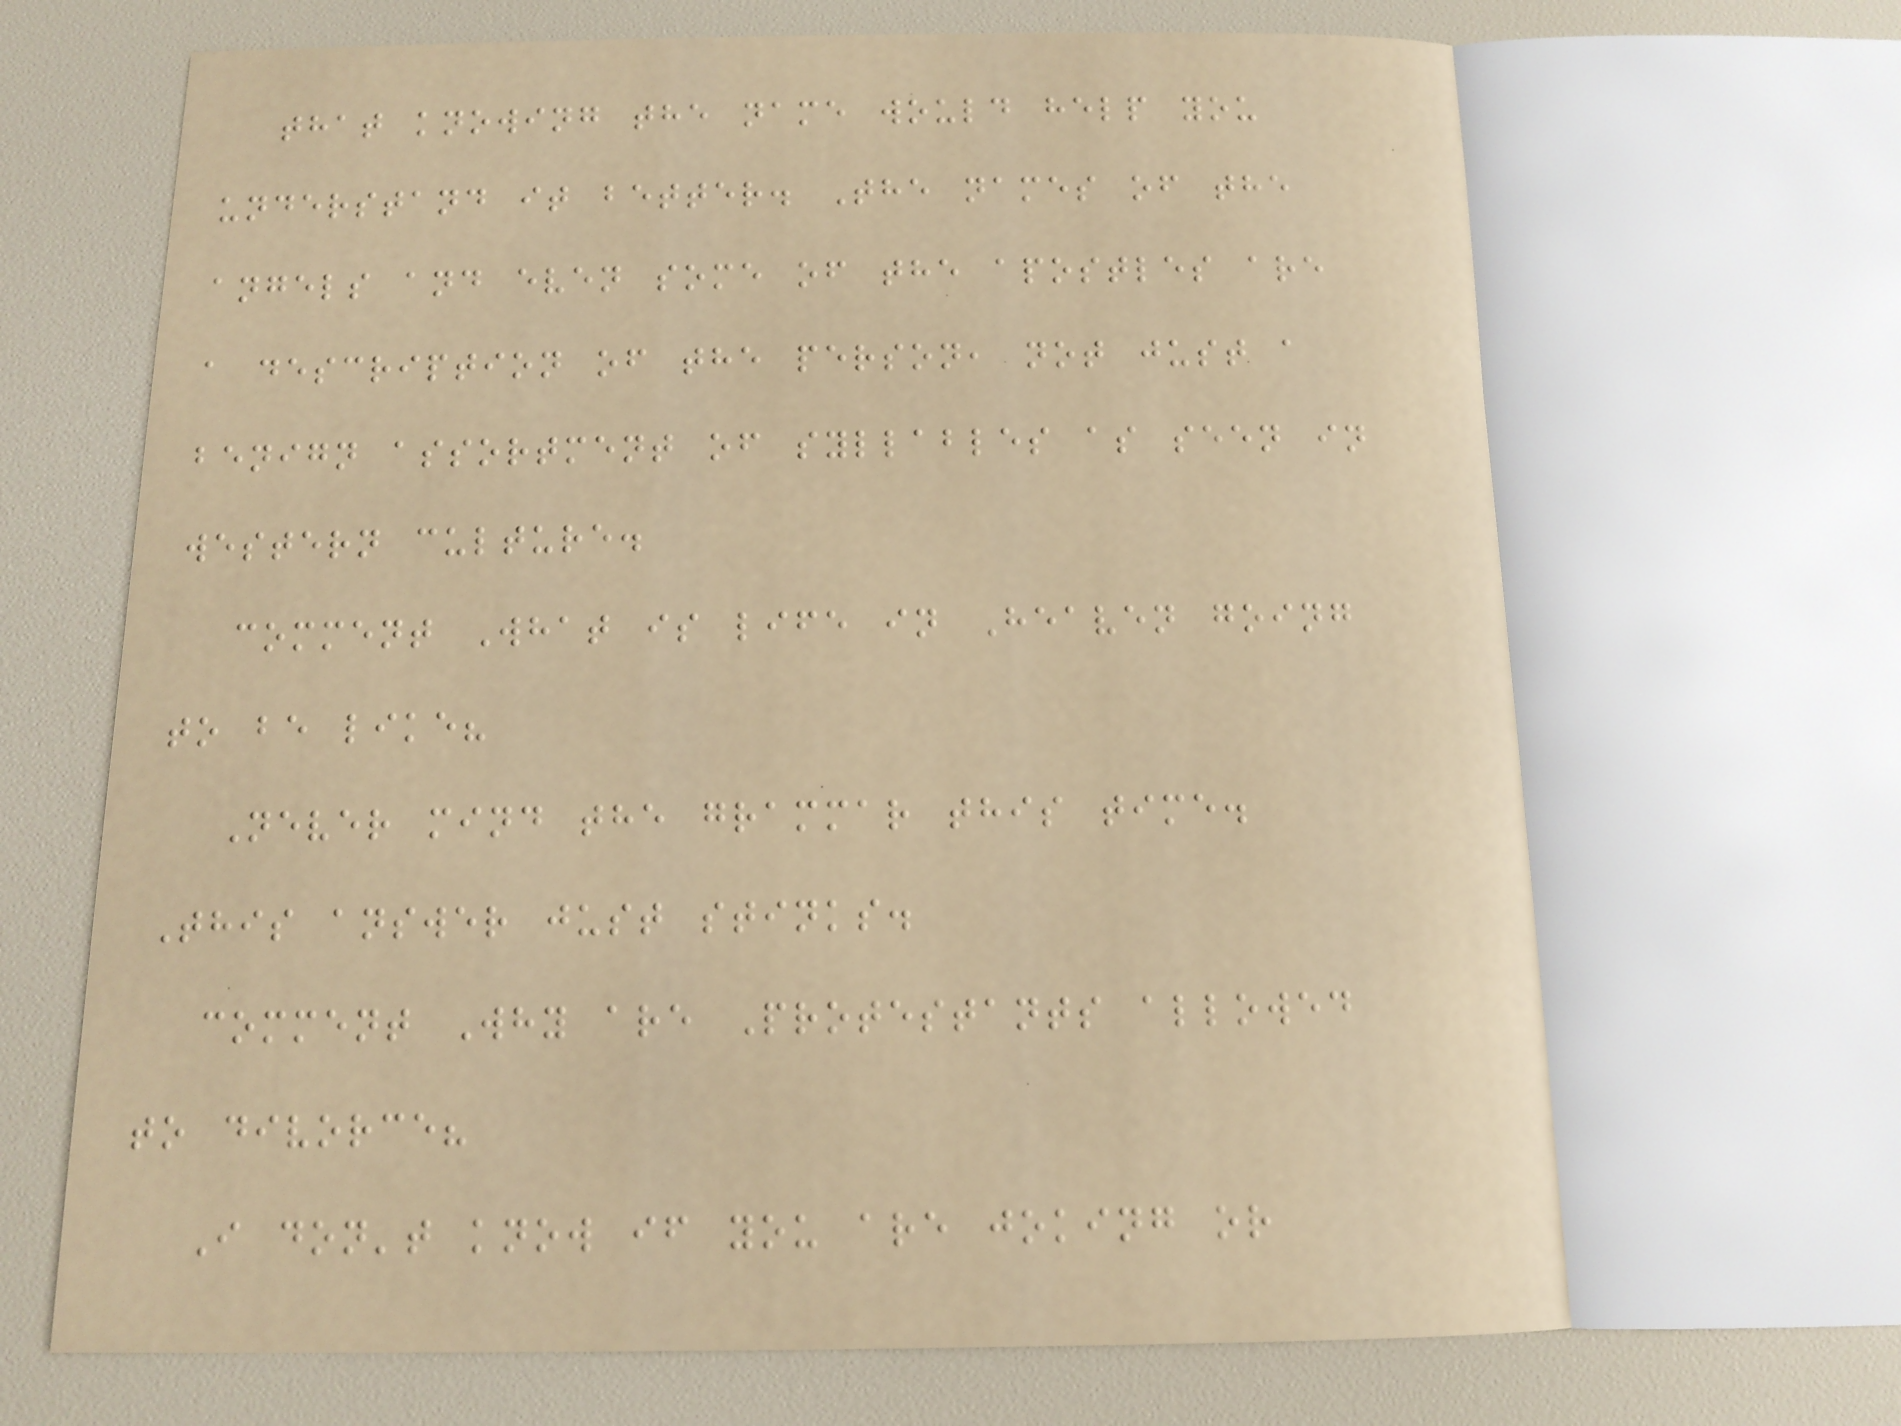that knowing the name would help you
understand it better. The names of the
angels and even some of the apostles are
a description of the person, not just a
benign assortment of syllables as seen in
western culture.
comment What is life in Heaven going
to be like?
Never mind the grammar this time.
This answer just stinks.
comment Why are Protestants allowed
to divorce?
I don't know if you are joking or
